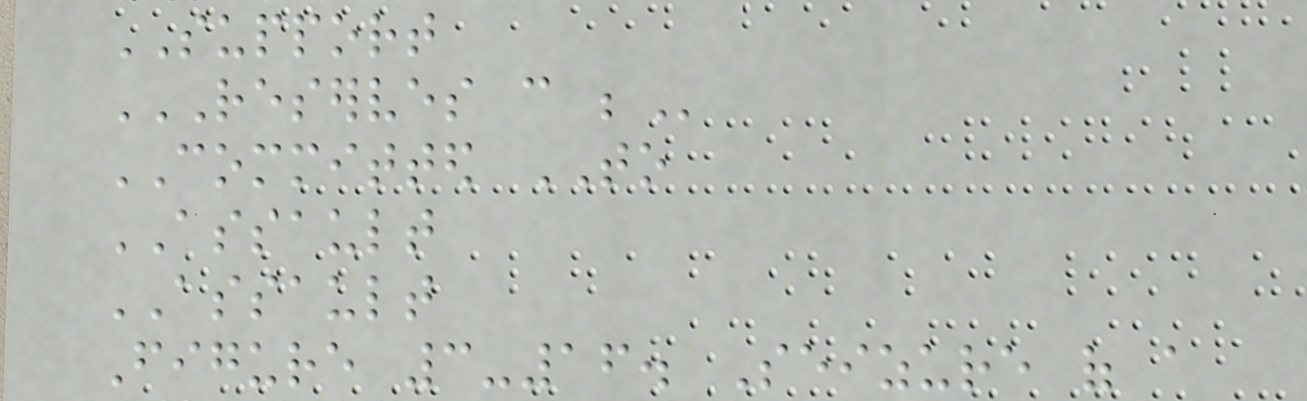SUPPORT
RESERVES CAN BE
COMMITTED TO
ASSAULT
ASSAULT
Figure 3-16. Seizure of a
